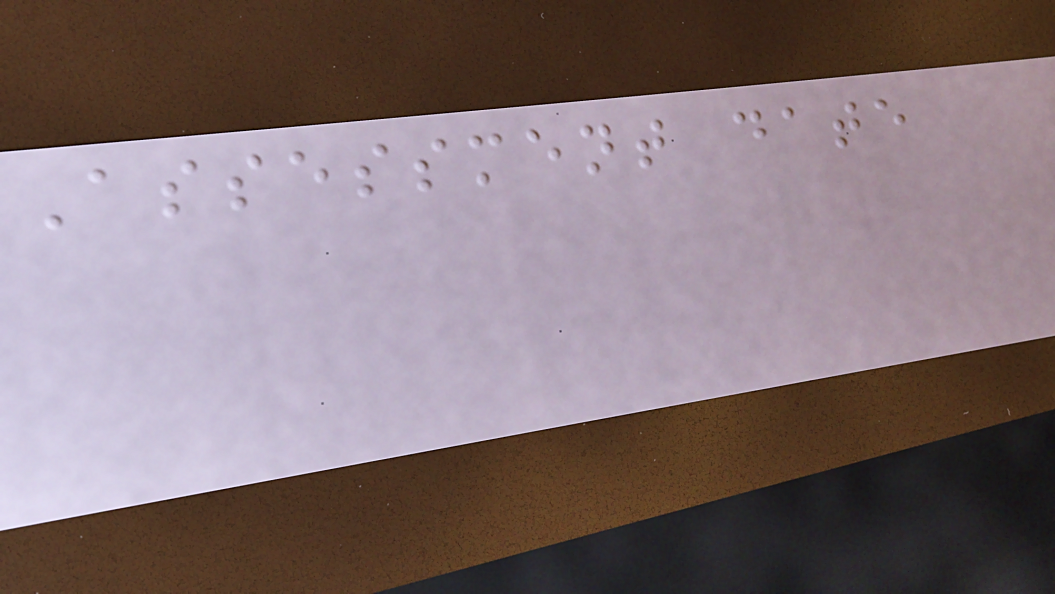Assessment date
